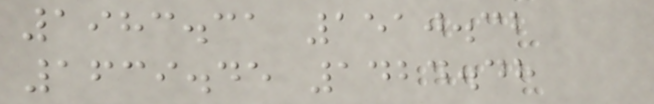1983.31 1510.32
1639.45 1424.48
